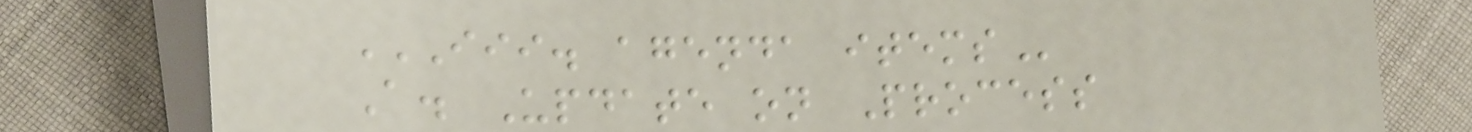III. AGENDA ITEMS
A. Update on Process
